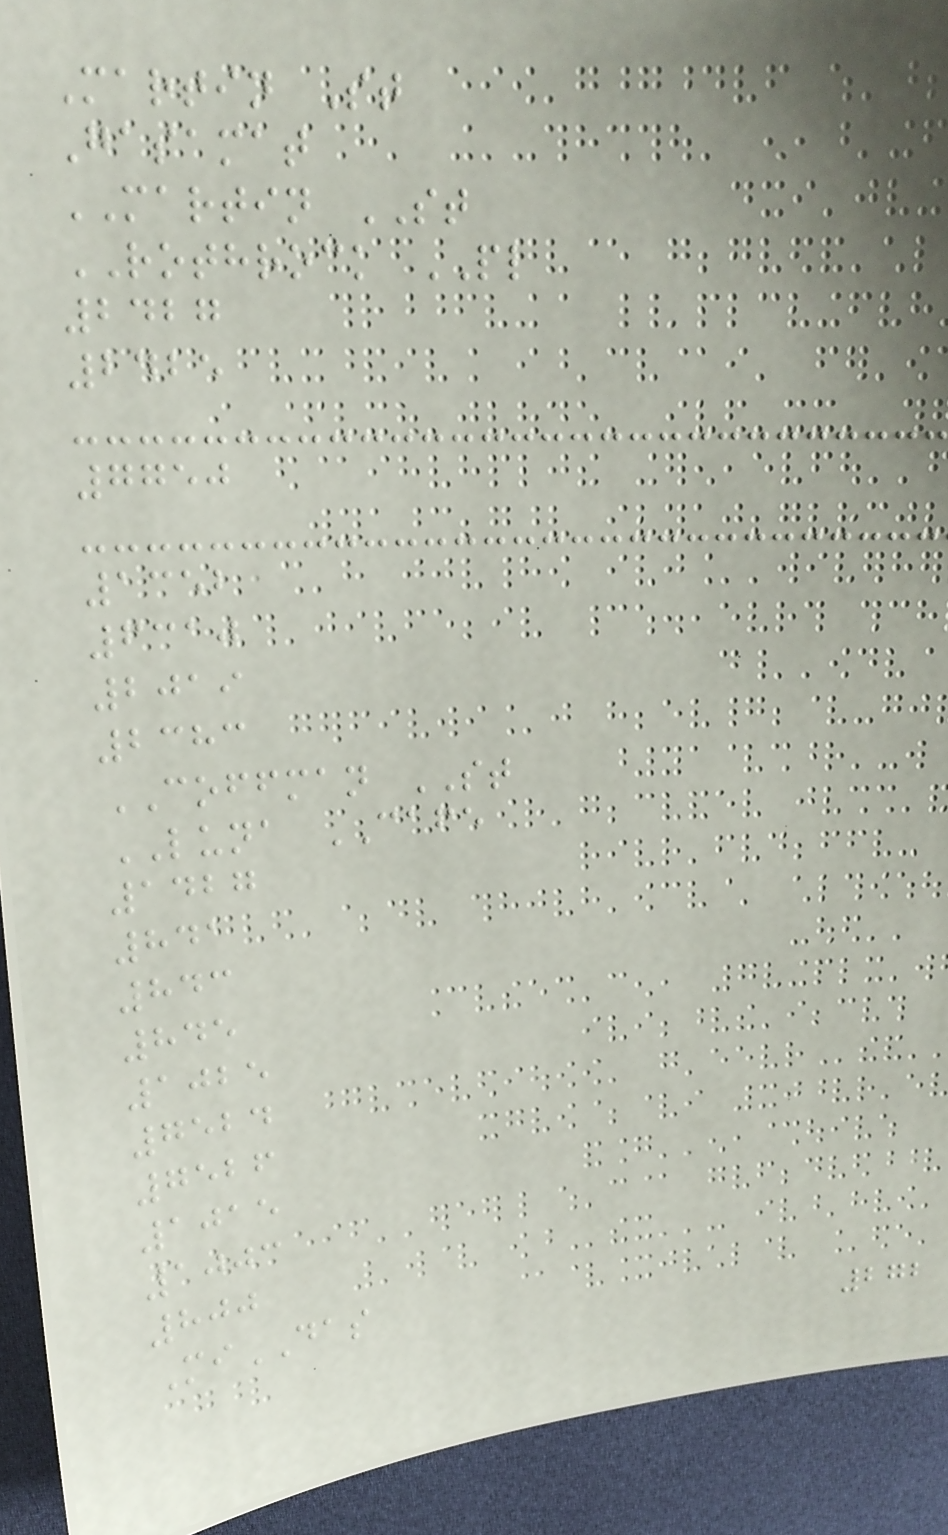Martin St
Gasamat
MARTIN ST
ROTHROCK PL
2427
2425
7750
1352
6310
2019
2383
COFFMAN ST
LUNA CAFE
1427
841
843
845
1025
7524
7526
1015
1003
800
MiDAS
272
